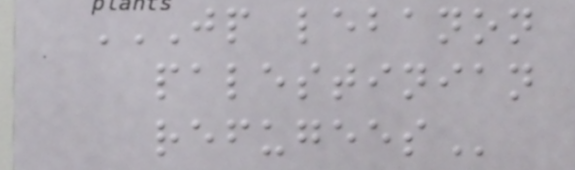JP LEBANON
PALESTINIAN
REFUGEES
